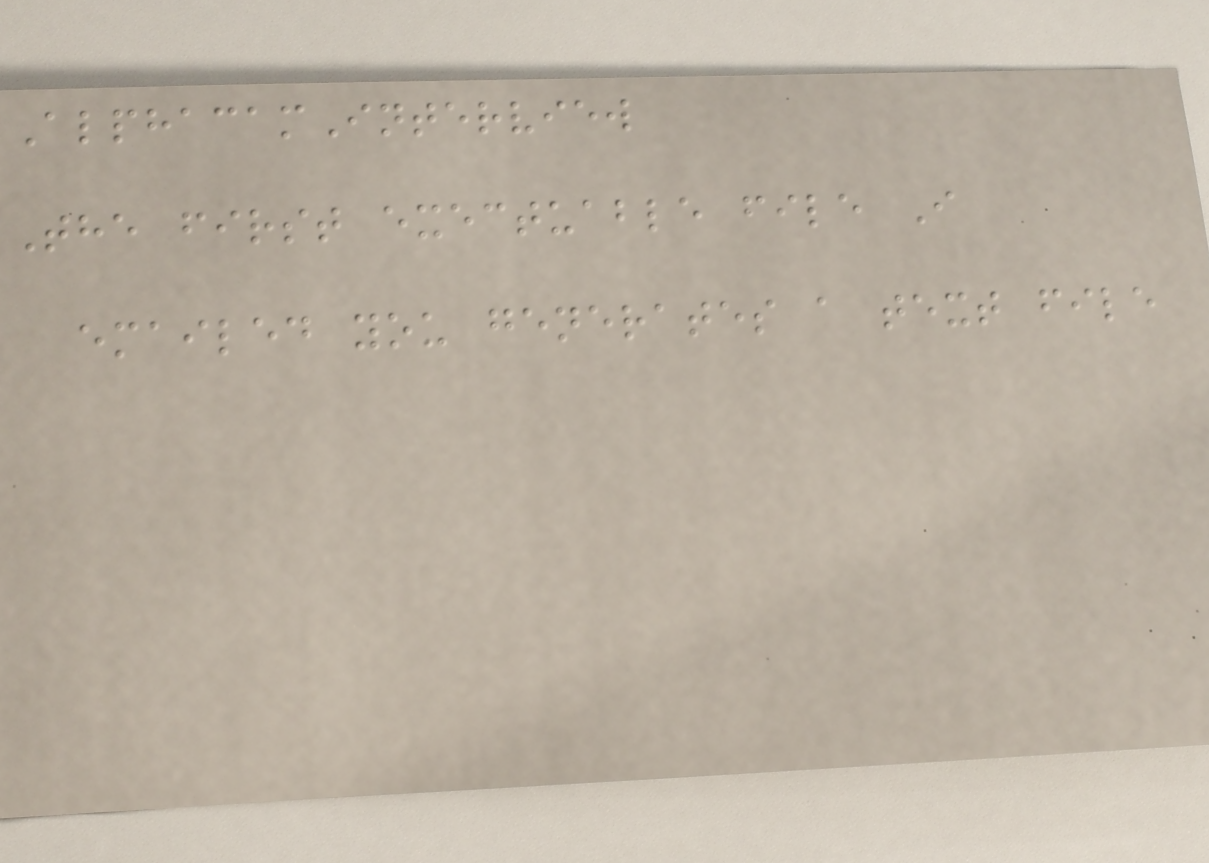AlphacamInterview
The first exectuable file I
emailed you generates a text file
